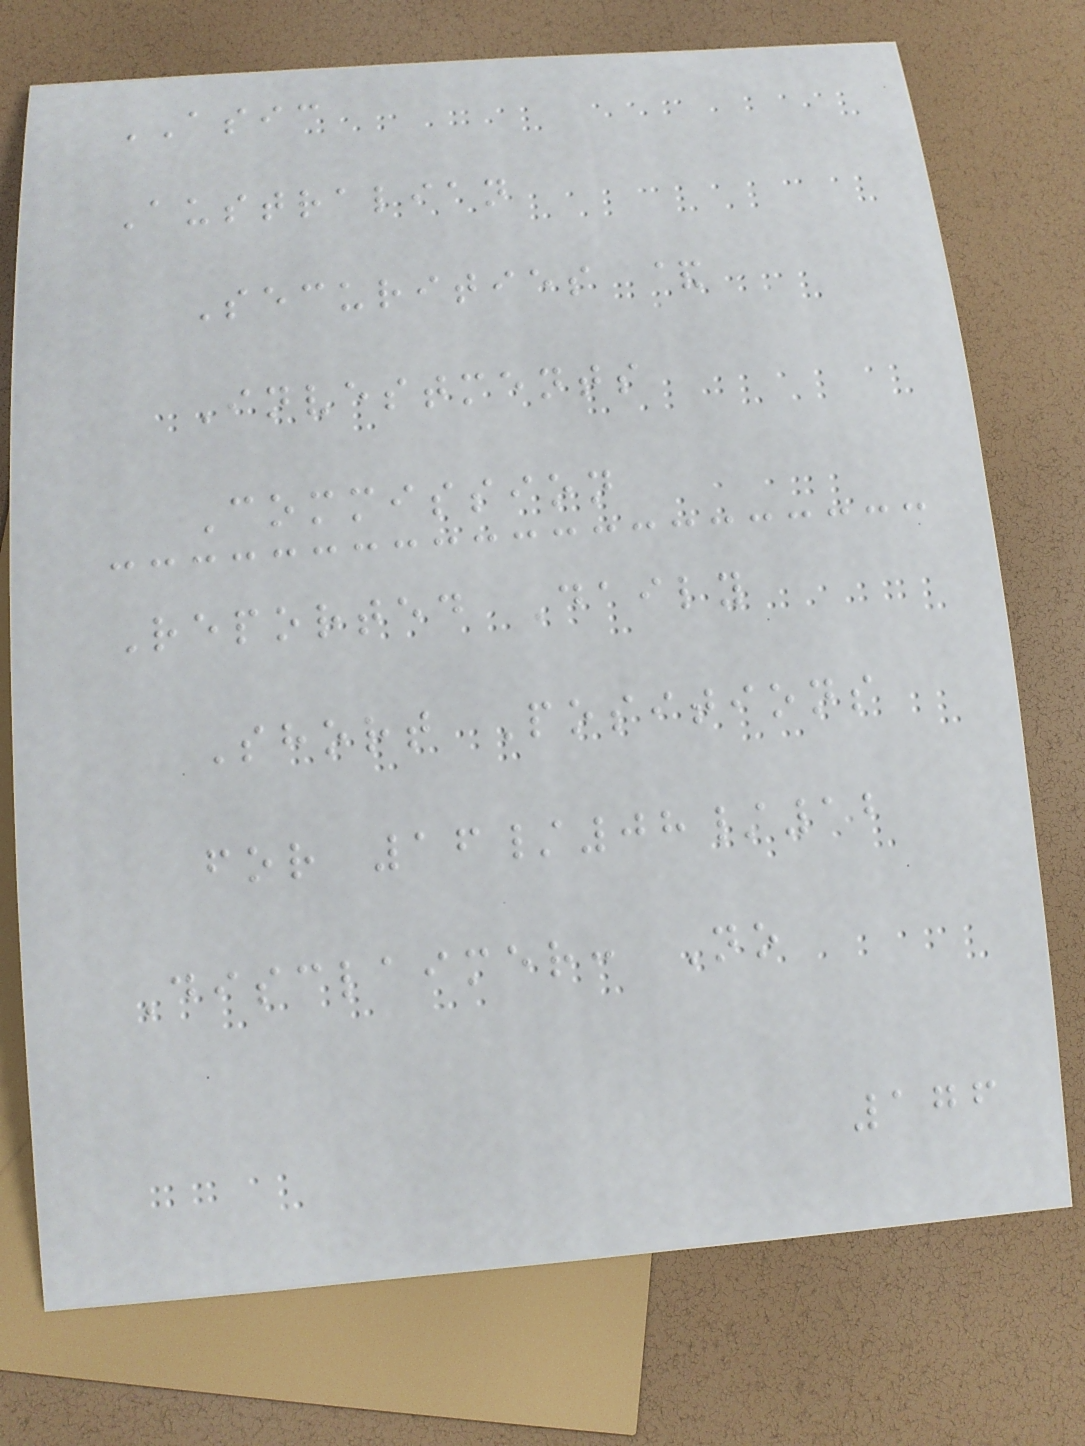ASIC
Australian
Securities &
Investments
Commission
Reported Daily
Short Positions
for 16/08/12
Disclaimer: No
176
